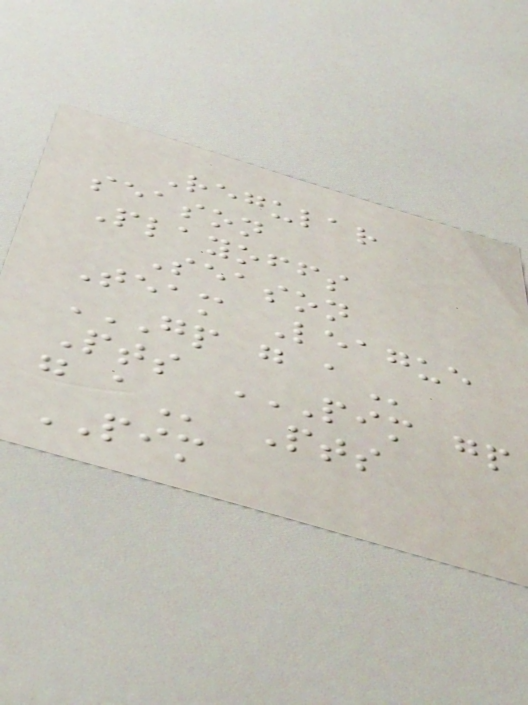Regular
season
Playoffs
Season
Team League
GP G A
Pts PIM GP
G A Pts
PIM
